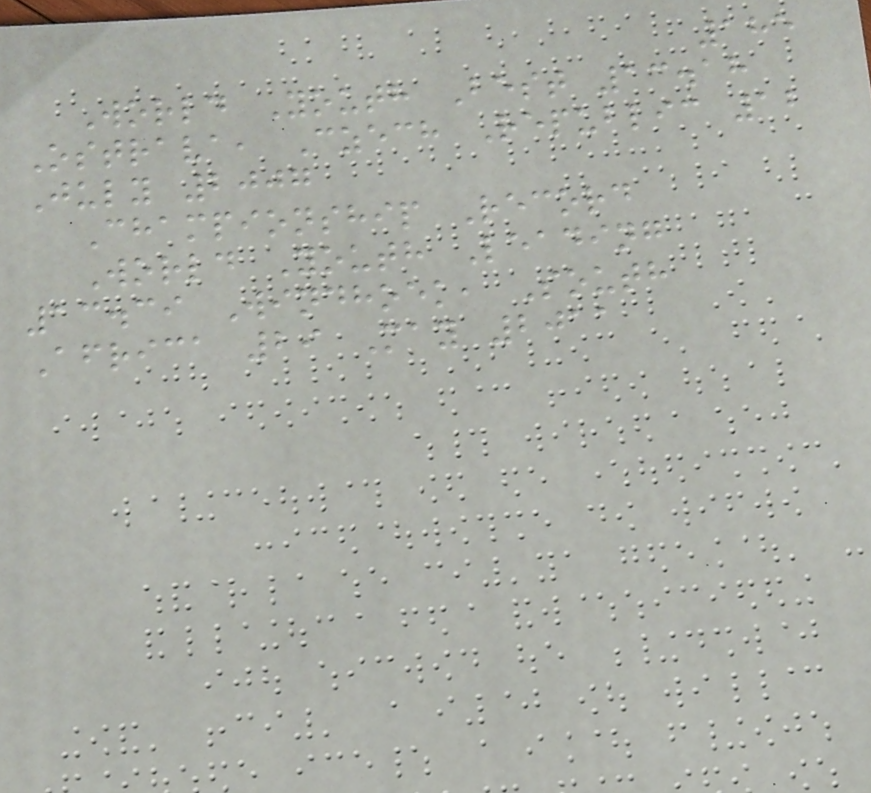185
World Youth Best 13.18
Ostrava, Czech Republic 12
July 2007
Championship Record
World Youth Leading
13.39 Windhoek, South
Africa 29 May 2011
